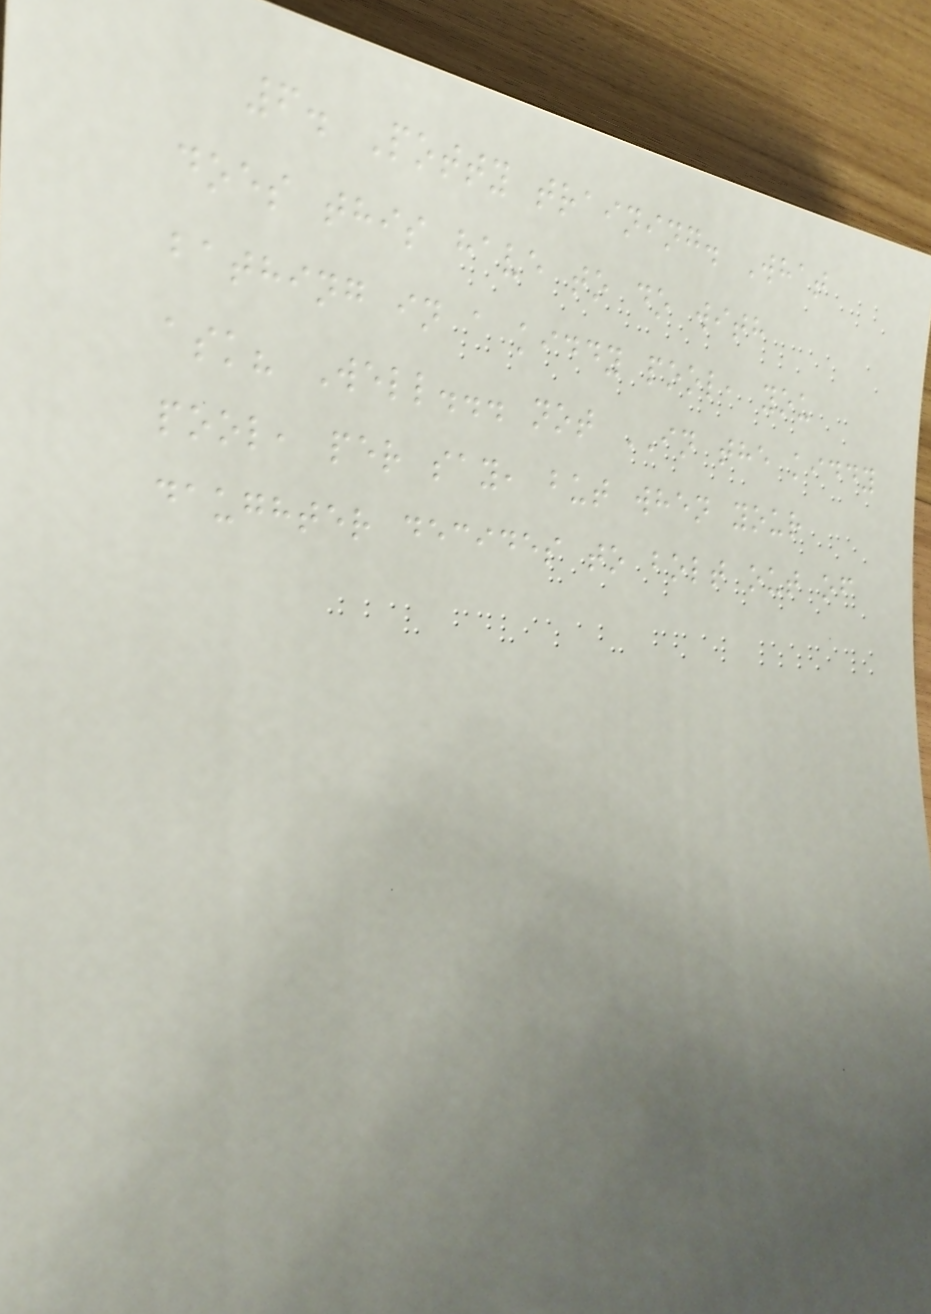6. Potty training. What
does this have to do with
bathing in a kiddy pool, you
ask? Well... not IN the kiddy
pool, per say, but when your
daughter decides to bolt out of
